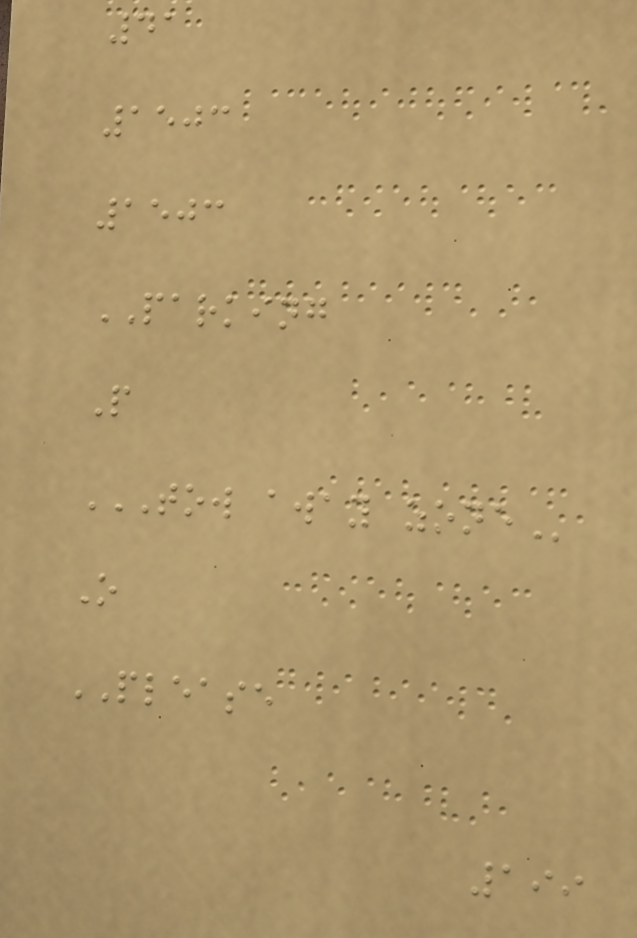41
1503
1503
PARKING
P
TOW AWAY ZONE
O
PLEASE
199
